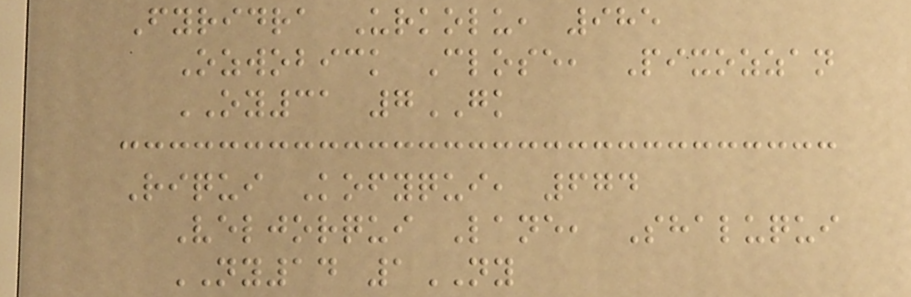Fyridra Urkolu, 985
Ozwobick Close, Pixozzan
OY31 7GK
Riqui Kofyqui, 674
Veljorqui Lane, Shaluqui
NY14 1NY
